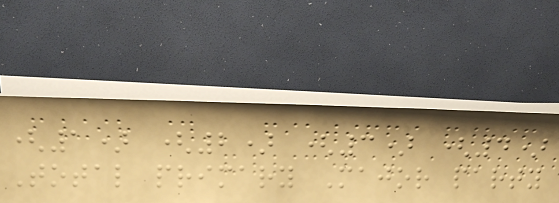(1) (2) (3) (4)
Total primary Major party
